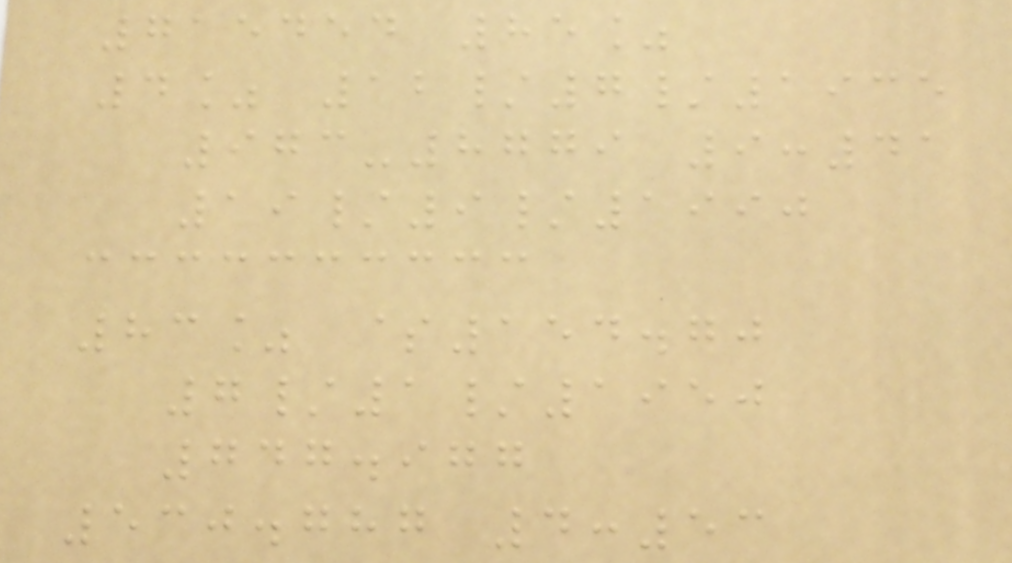715454 85%
4% 12/7/1935
973-8779 9:41
19/9/1990
83% $154.70
7/1/1950
747.977
530.787 4:53
